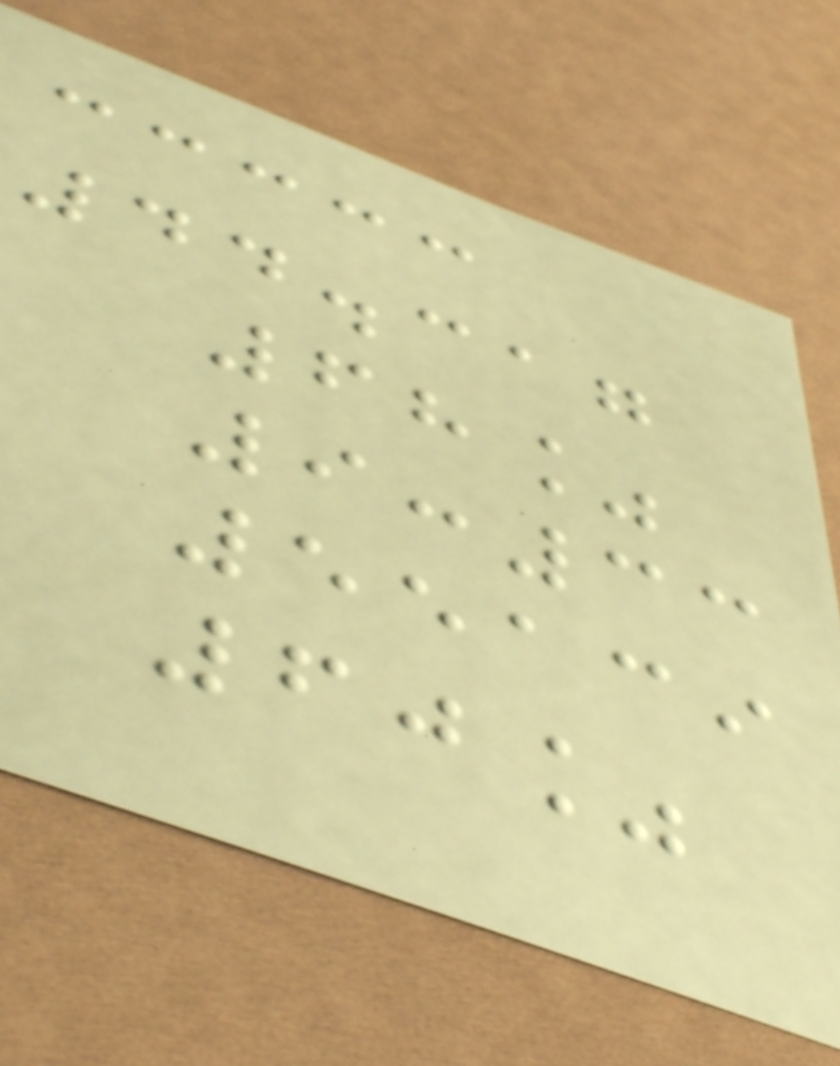44.317
68%
9:33
55139
60%
